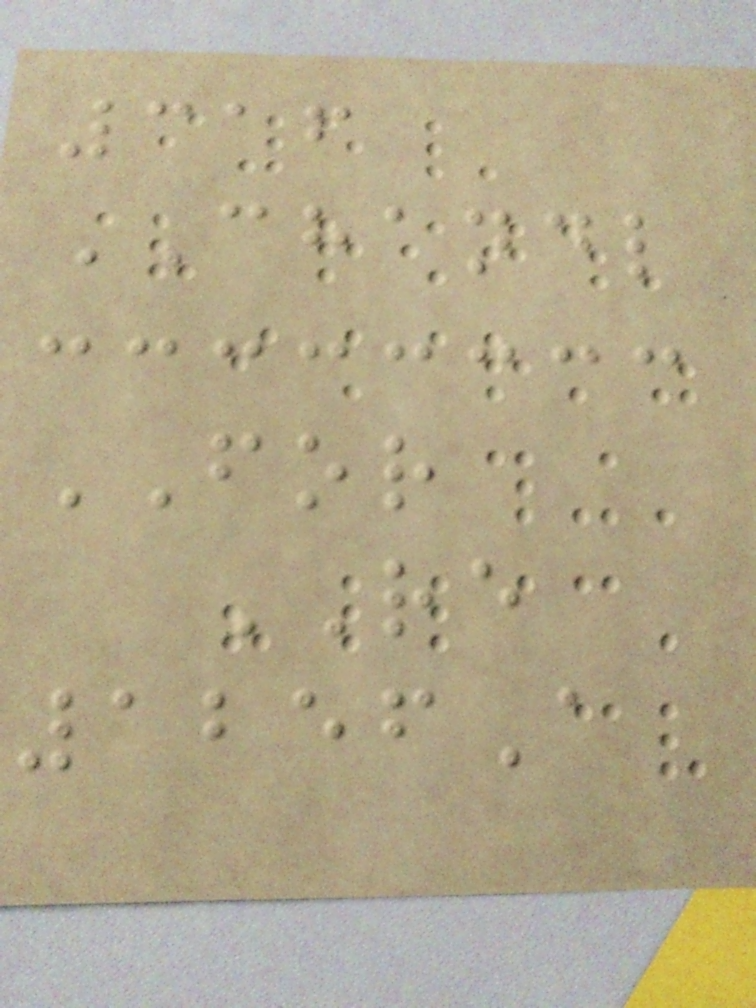316
CHANDL
FOR
RE
1256A
